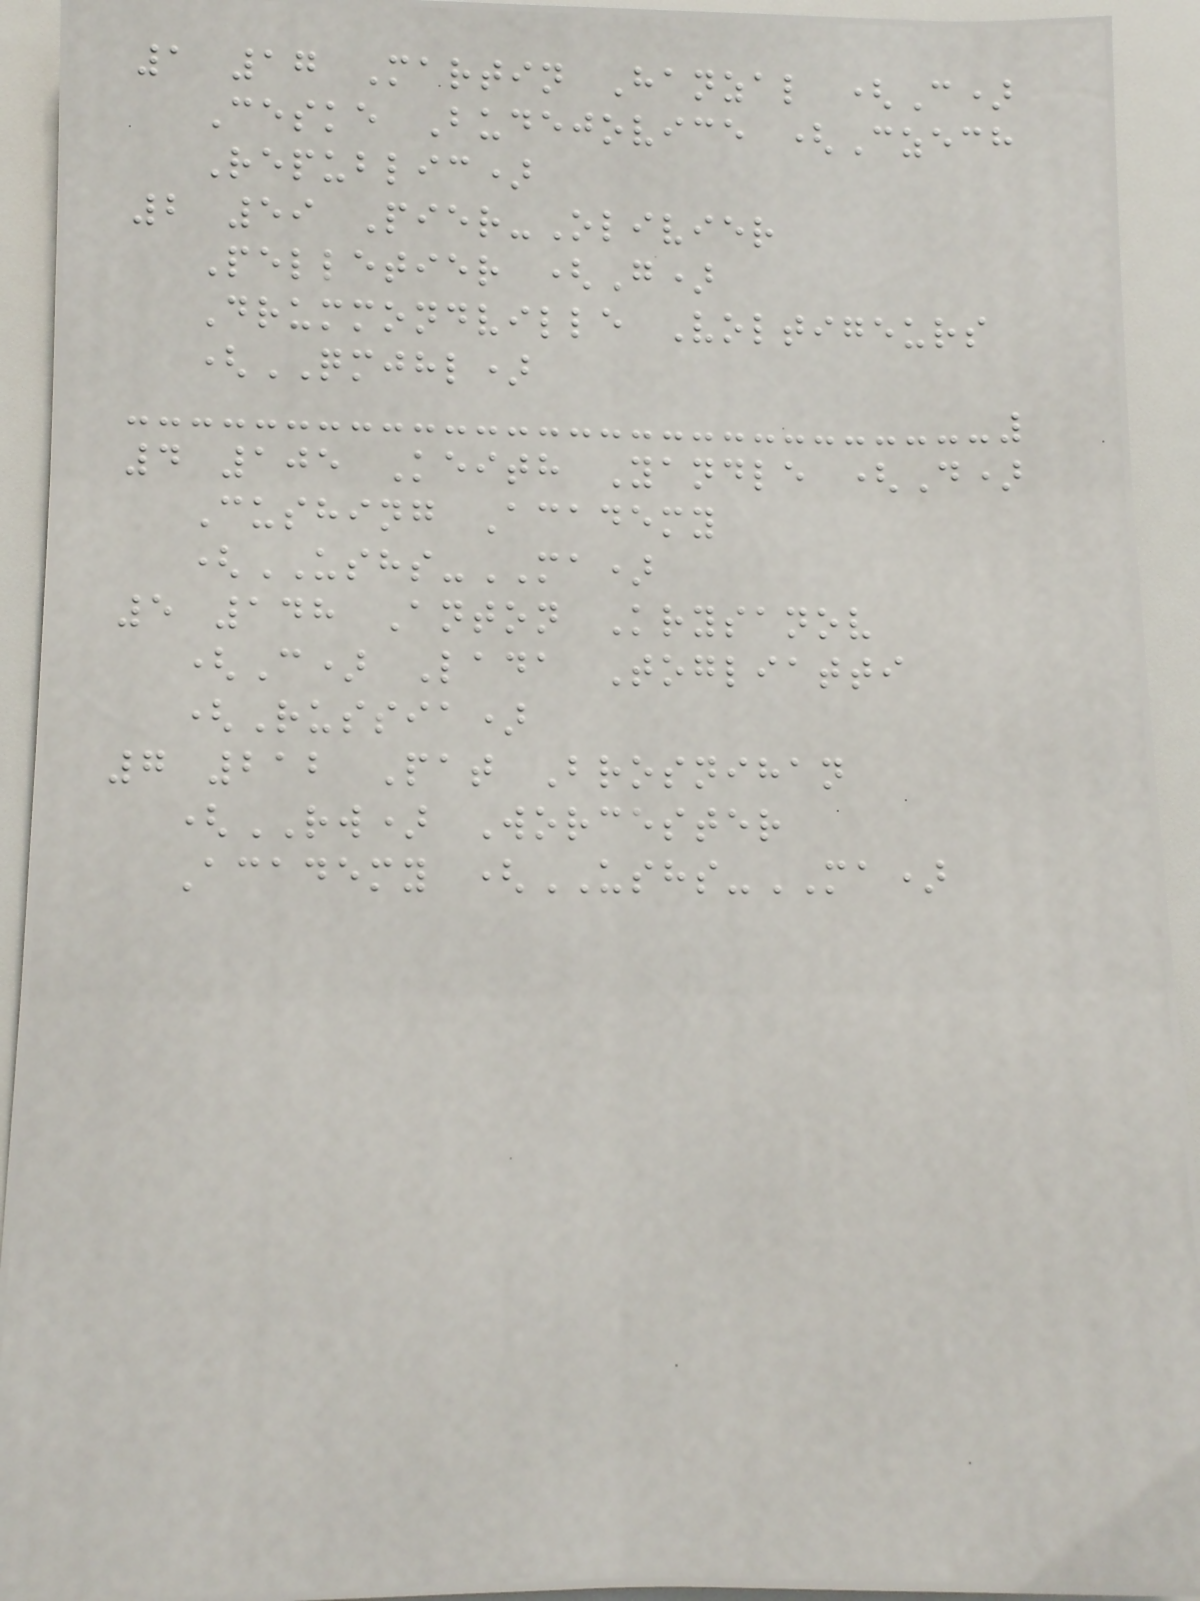1 17 Martin Hanzal (C)
Ceske Budejovice (Czech
Republic)
2 59 Pier-Olivier
Pelletier (G)
Drummondville Voltigeurs
(QMJHL)
4 105 Keith Yandle (D)
Cushing Academy
(USHS-MA)
5 148 Anton Krysanov
(C) Lada Togliatti
(Russia)
7 212 Pat Brosnihan
(RW) Worcester
Academy (USHS-MA)
